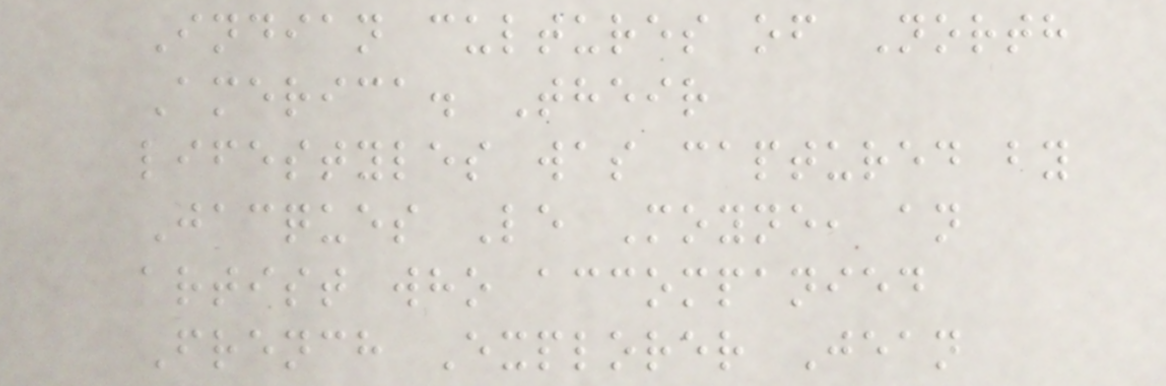Indian cultures of North
America. Their
lifestyles was captured by
Jacques Le Moyne, an
artist who accompanied
French Explorer Jean
